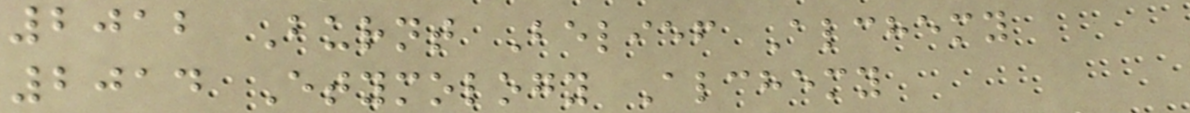2012 Burnt Belief Alchemy
2014 Etymology Alchemy
